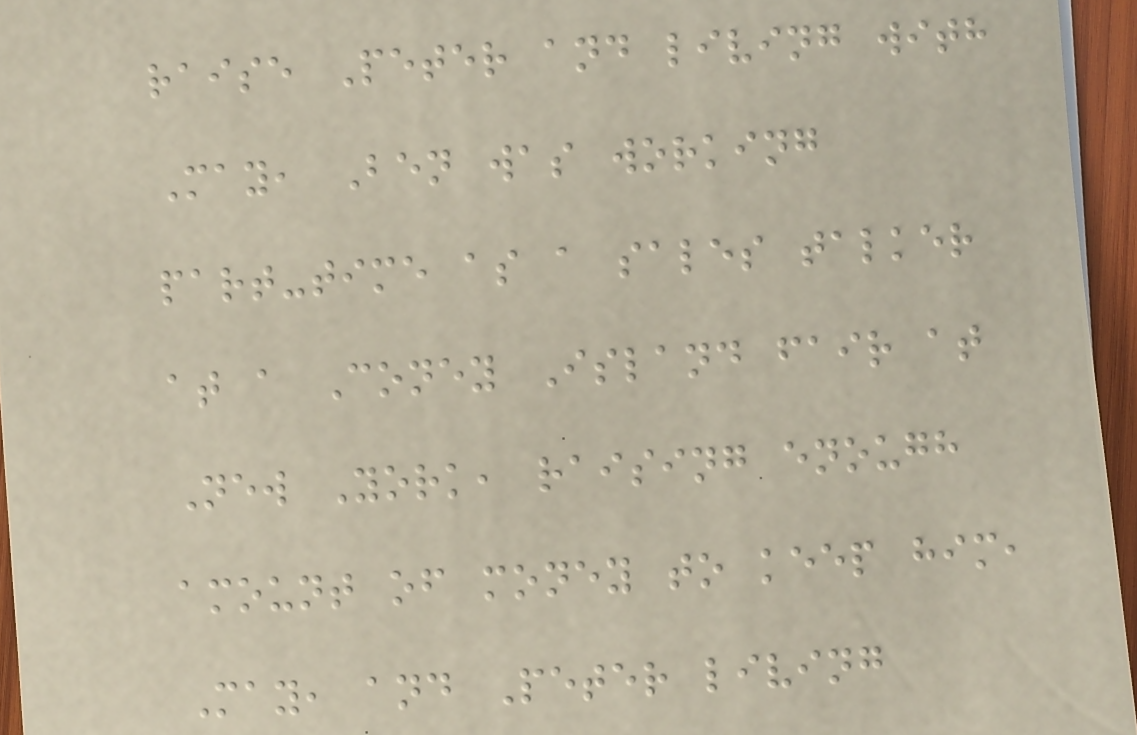raise Peter and living with
May, Ben was working
part-time as a sales talker
at a Coney Island fair at
New York, raising enough
amount of money to keep him,
May, and Peter living
